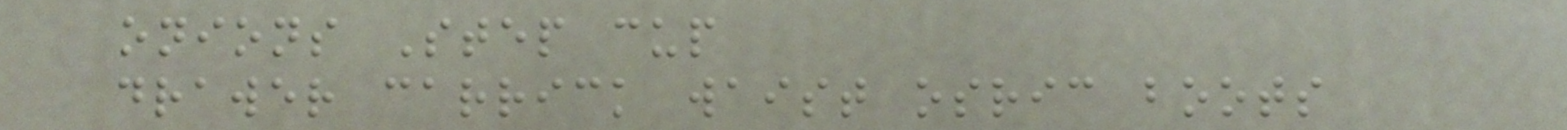onions Step cup
drawer carrick waist osric boots
